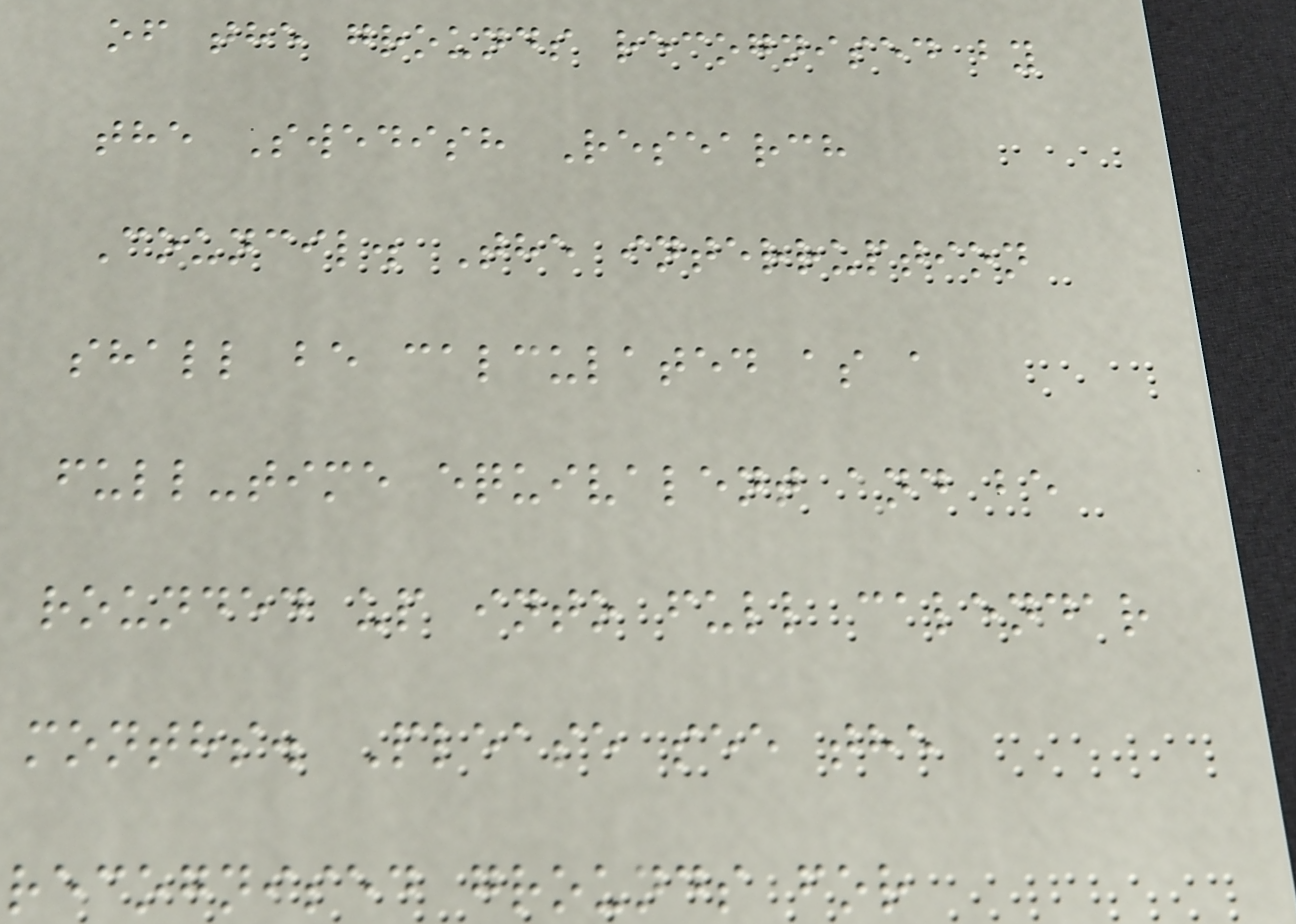of the grounds recognised by
the Swedish Research
Council. The interruption
shall be calculated as a
full-time equivalent and be
rounded up into full calendar
months. Please see the
recognised grounds for
